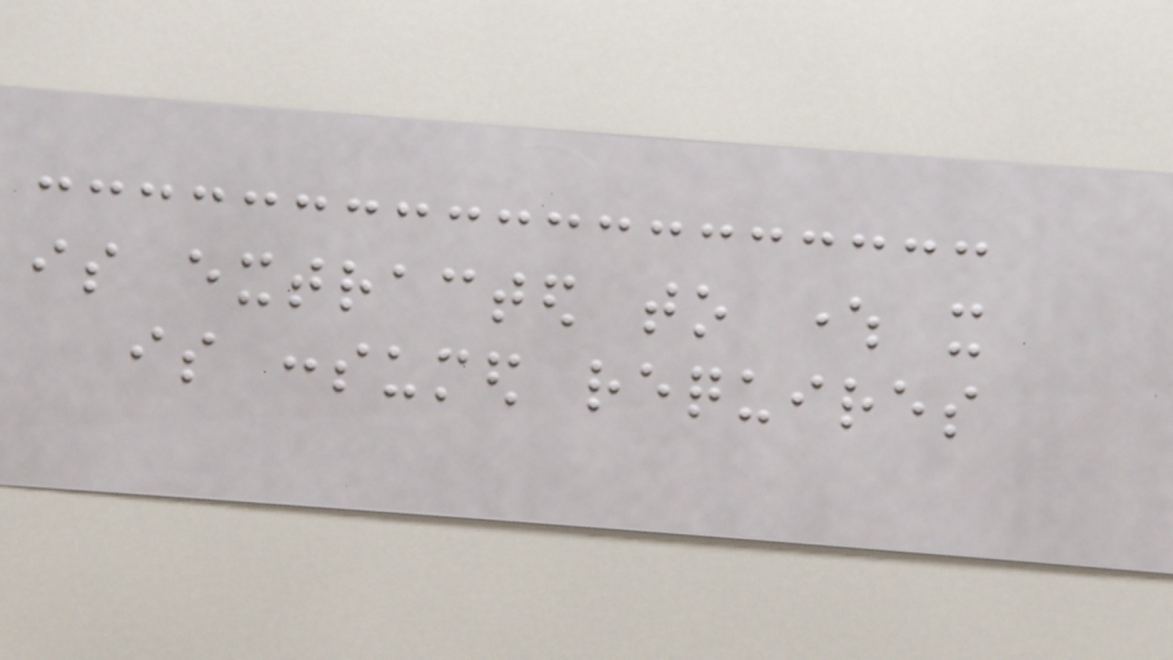is extracted to where it
is consumed requires
